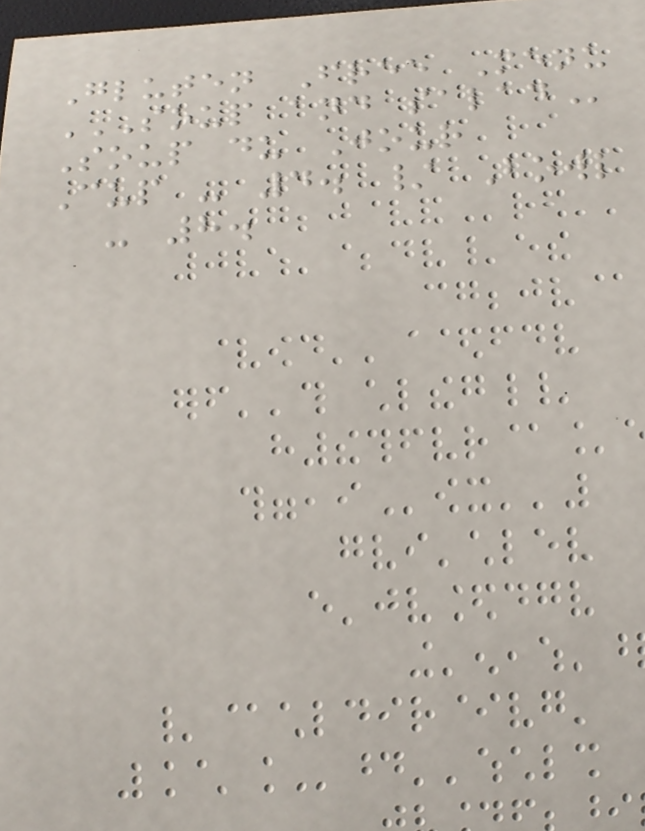Gluten Free Menu
SOUP AND SALAD
Soup du Jour
Cup - 4. / Bowl
- 8.
